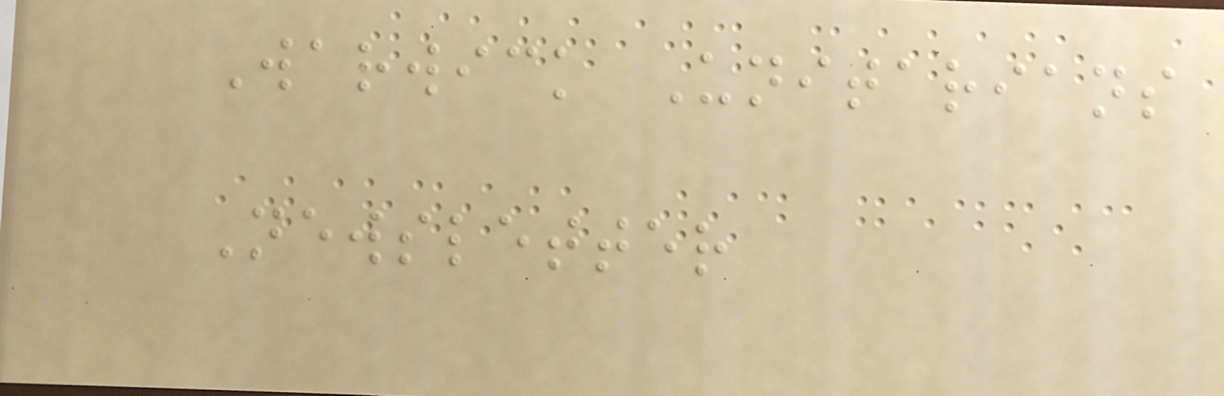Warwick Unitarians
Newsletter
